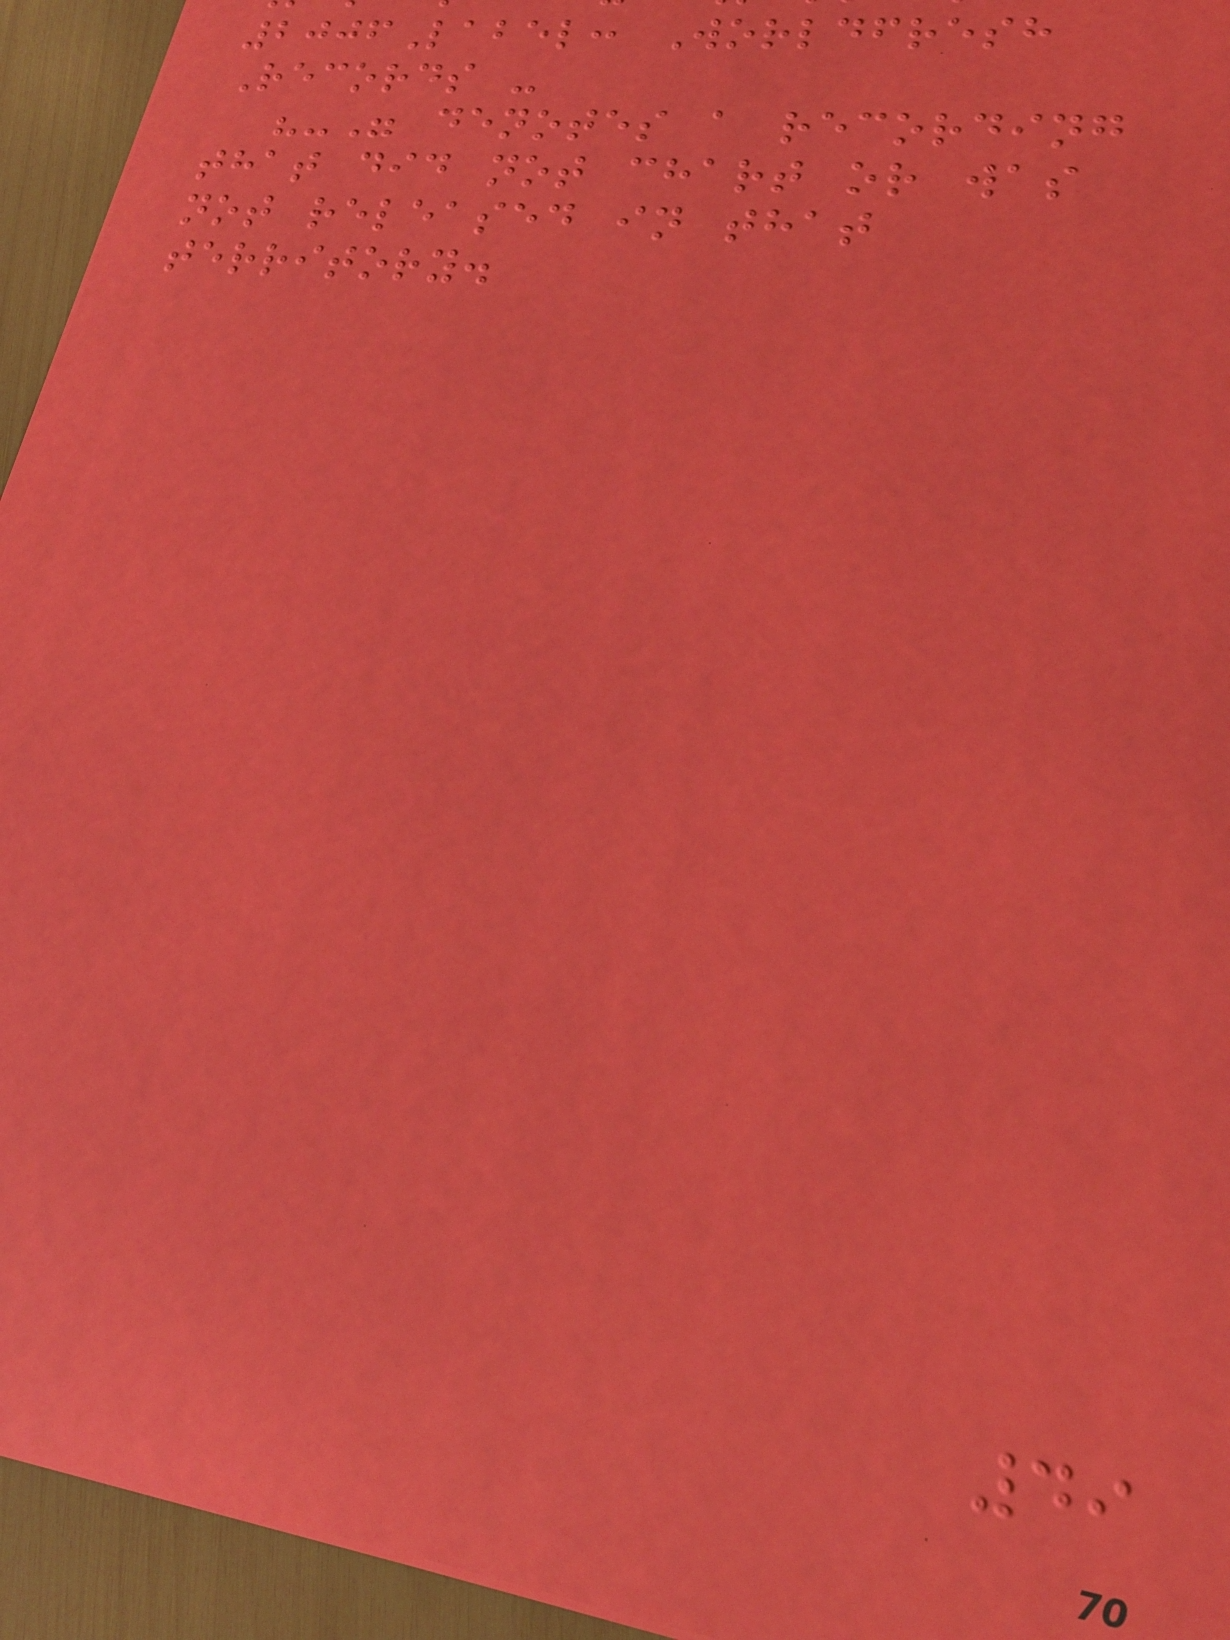2006Label: Worldfresh
Records -
"-" denotes a recording
that did not chart or was
not released in that
territory.
49
